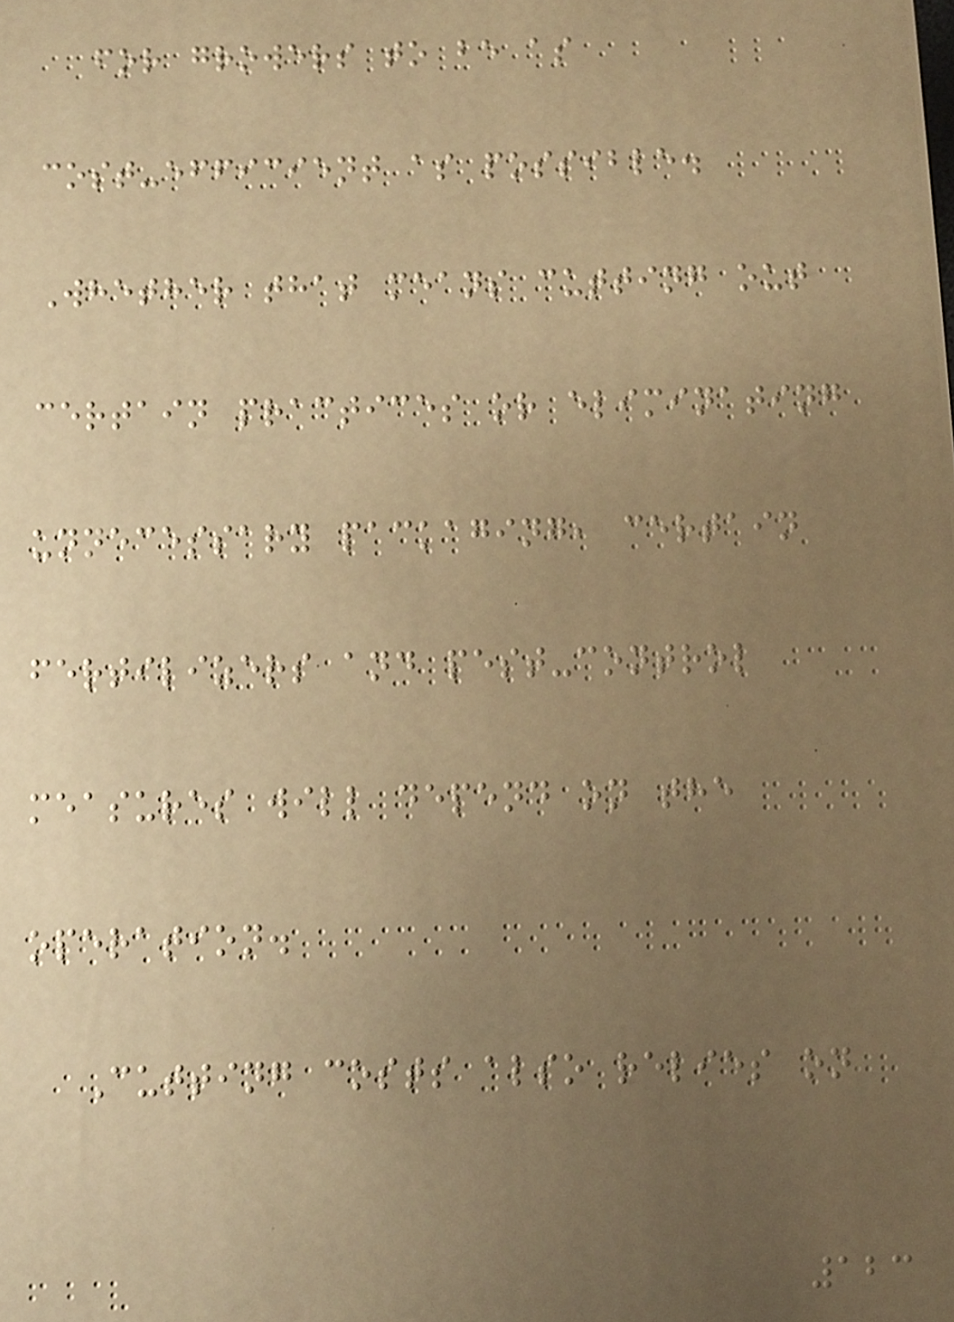for growers to be as
cost-efficient as possible.
Whether that means cutting out
certain practices or eliminating
unnecessary packaging, certain
fertilizers and pest-control
measures will depend on the
operation.
Cutting costs also relies on
123
